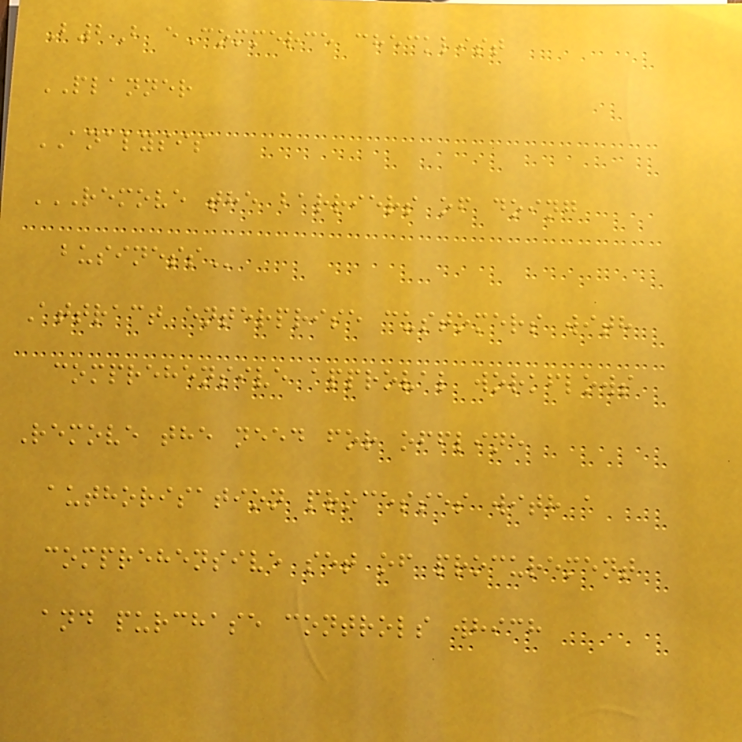B2B eCommerce checklist
PLANNER
ANALYSIS
REMOVE THE BARRIERS OF DOING
BUSINESS
Attract enterprise customers with
comprehensive approval workflows
Remove the need for offline
authorisation processes with a
comprehensive set of procurement
and purchase controls which
